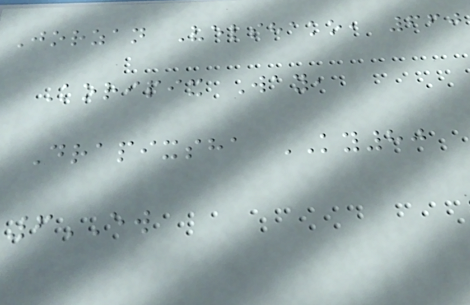Jorzan Velshako, 660
Koripix Way,
Drapixsha KY80
6EW
